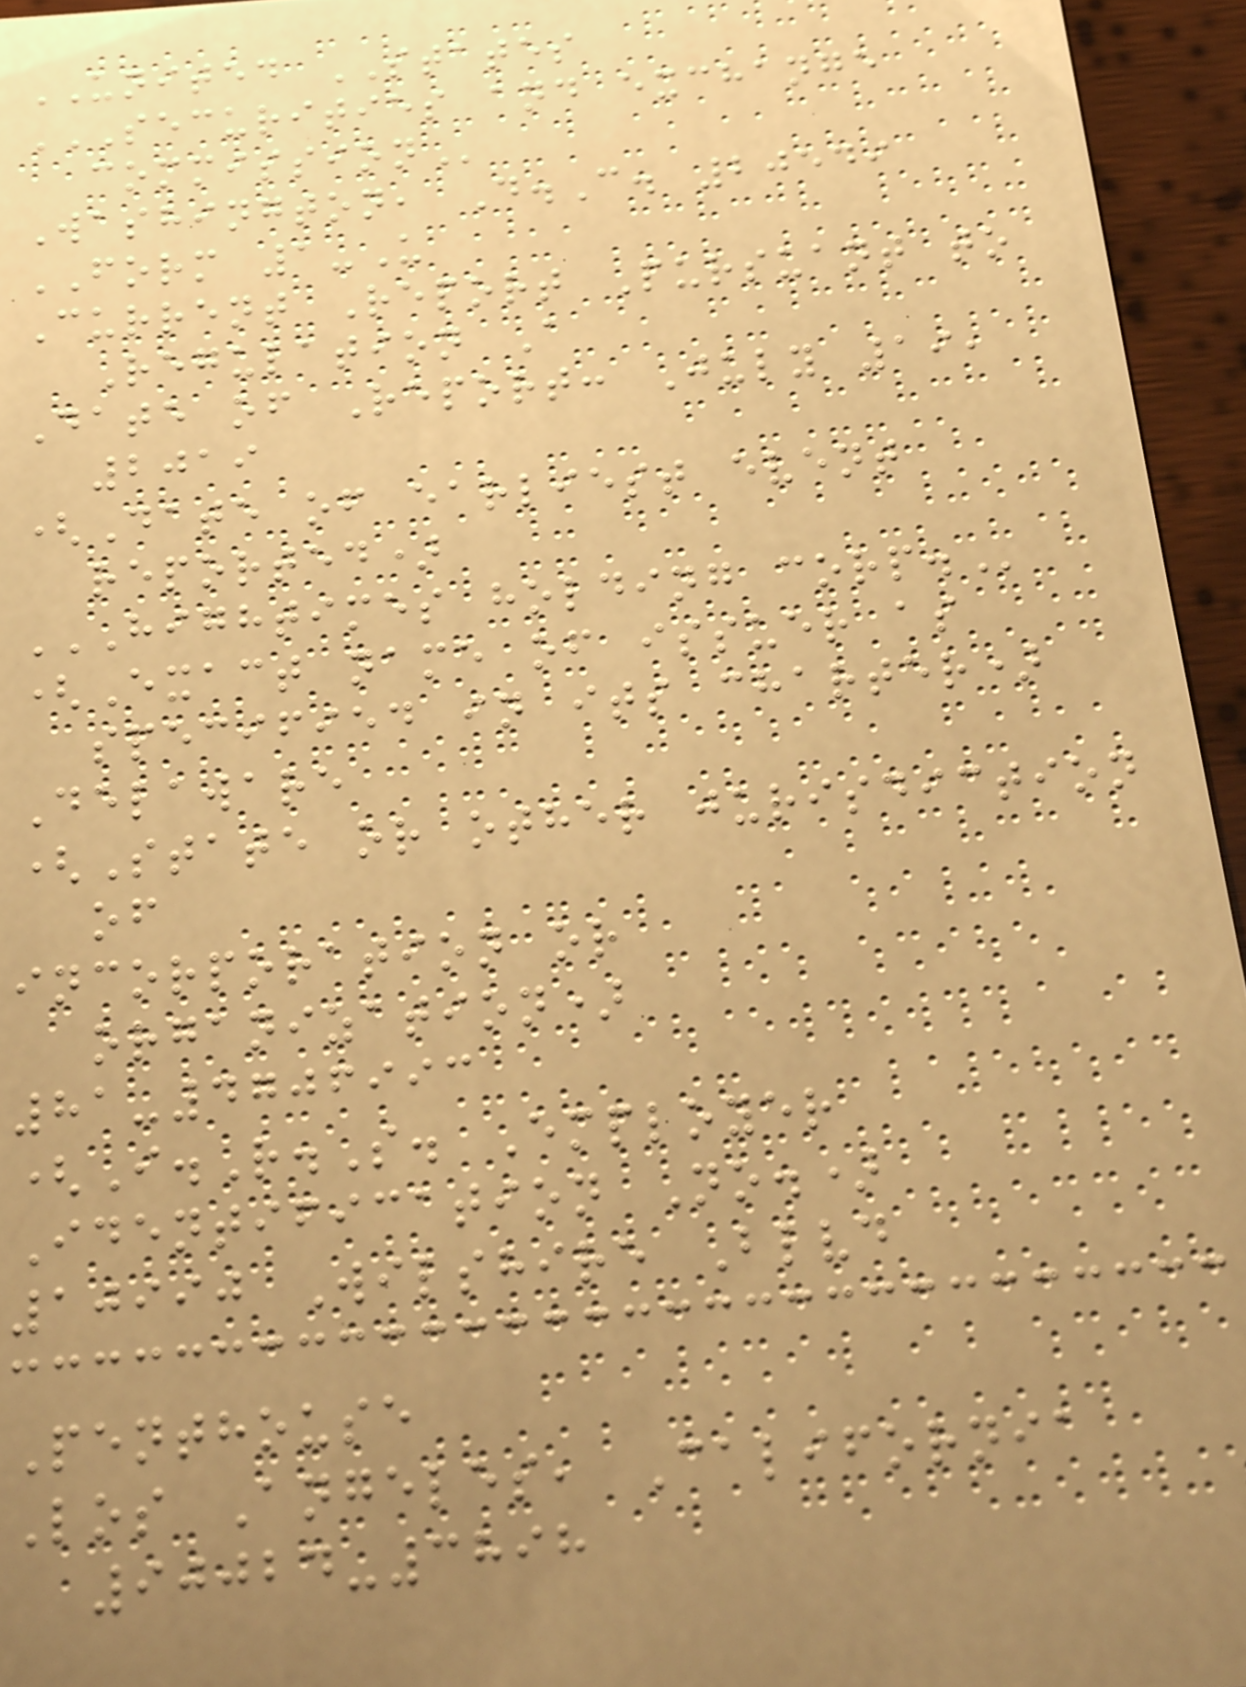UNITED STATES
SECURITIES AND EXCHANGE
COMMISSION
Washington, D.C. 20549
FORM 1-U
Current Report Pursuant to
Regulation A
Date of Report: July 19,
2019
(Date of earliest event
reported)
HIGHTIMES HOLDING CORP.
(Exact name of issuer as
specified in its charter)
Delaware
(State or other jurisdiction
of
incorporation or
organization)
81-4706993
(I.R.S. Employer
Identification No.)
10990 Wilshire Blvd
Penthouse
Los Angeles, California
90024-3898
